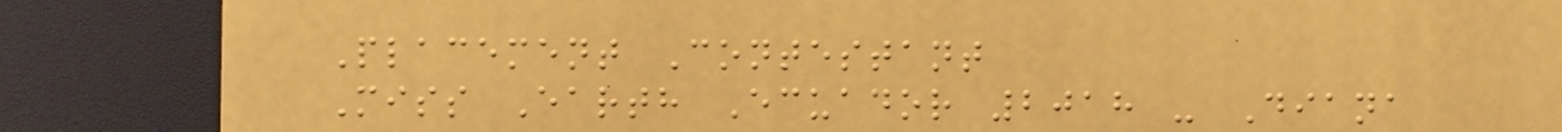Placement Contestant
Miss Earth Ecuador 2018 - Diana
